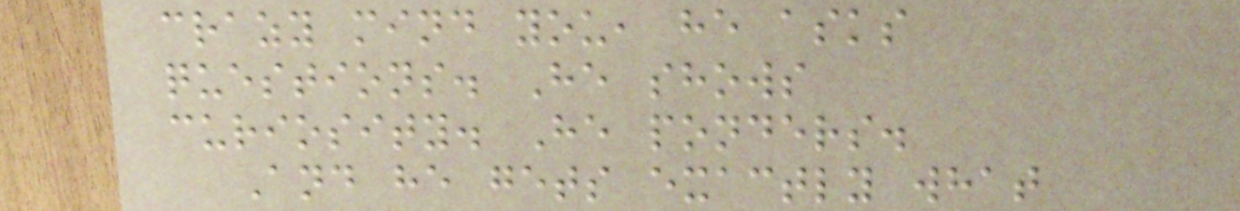crazy mind you, he asks
questions. He shows
curiosity. He ponders.
And he gets exactly what
